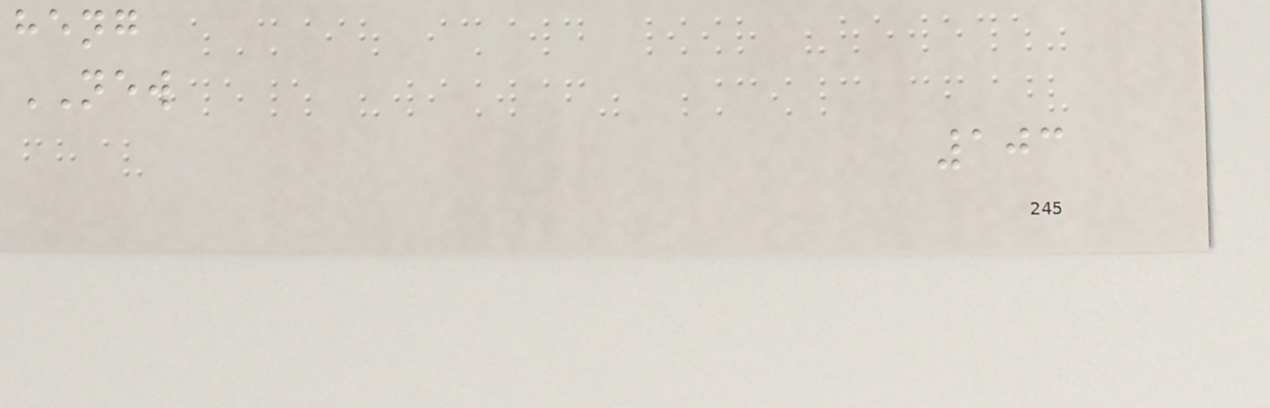heng
NEW
103
